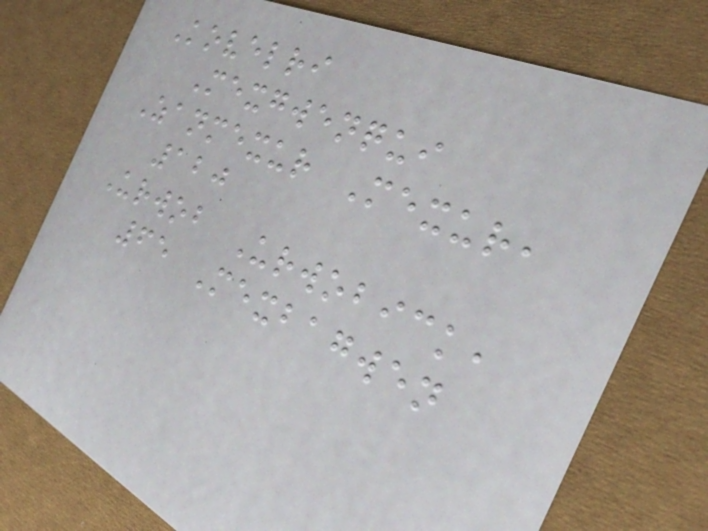Kovelri
Mexgwenqui
Zanmexur Mexur,
120
Urwob Urwobick,
65 Mexbagwen
